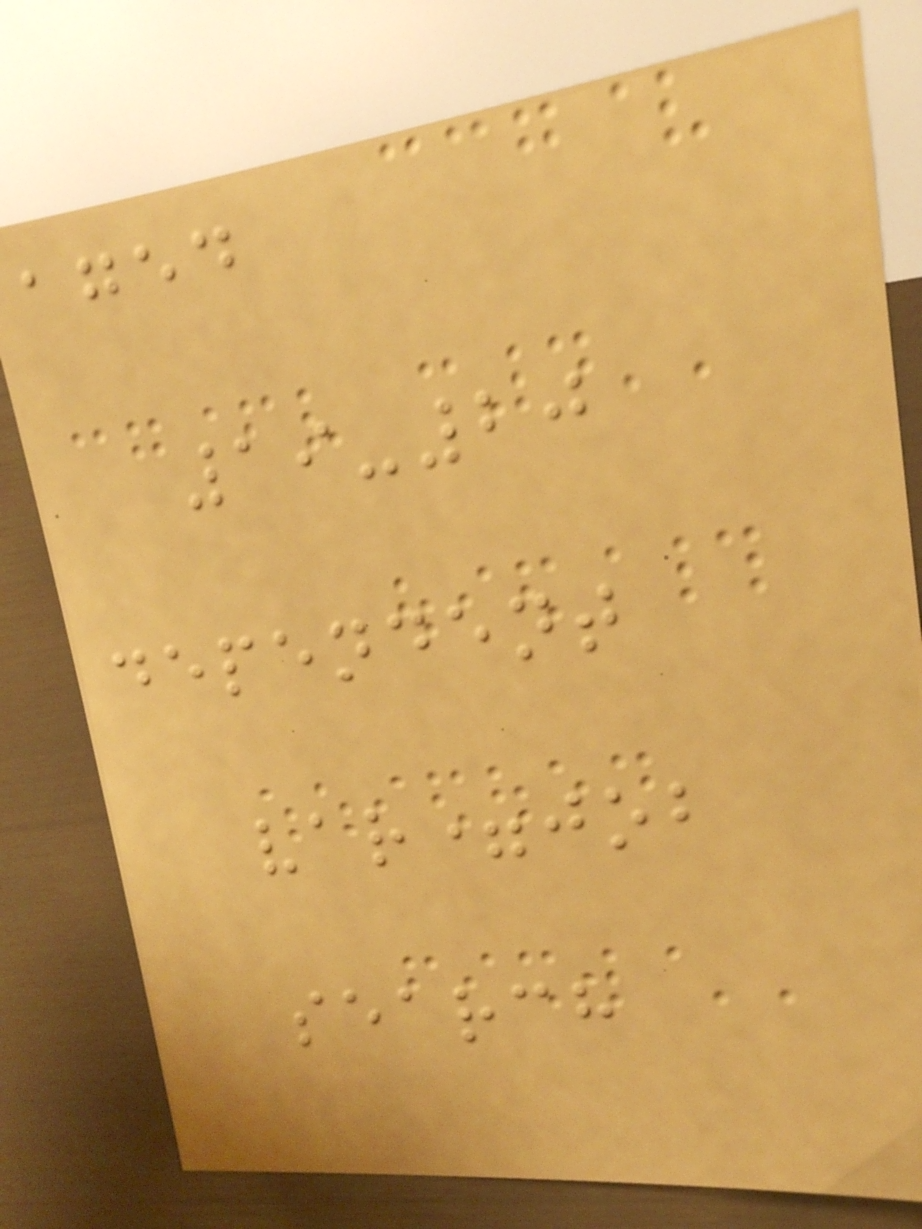aged
19-20
dependent
var=job
search
